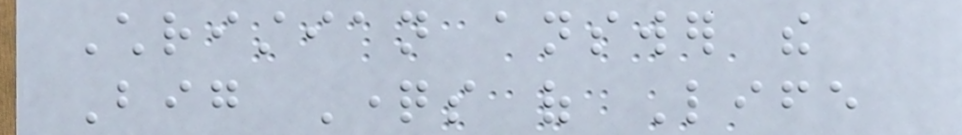Christian answer the
Big Questions of Life
